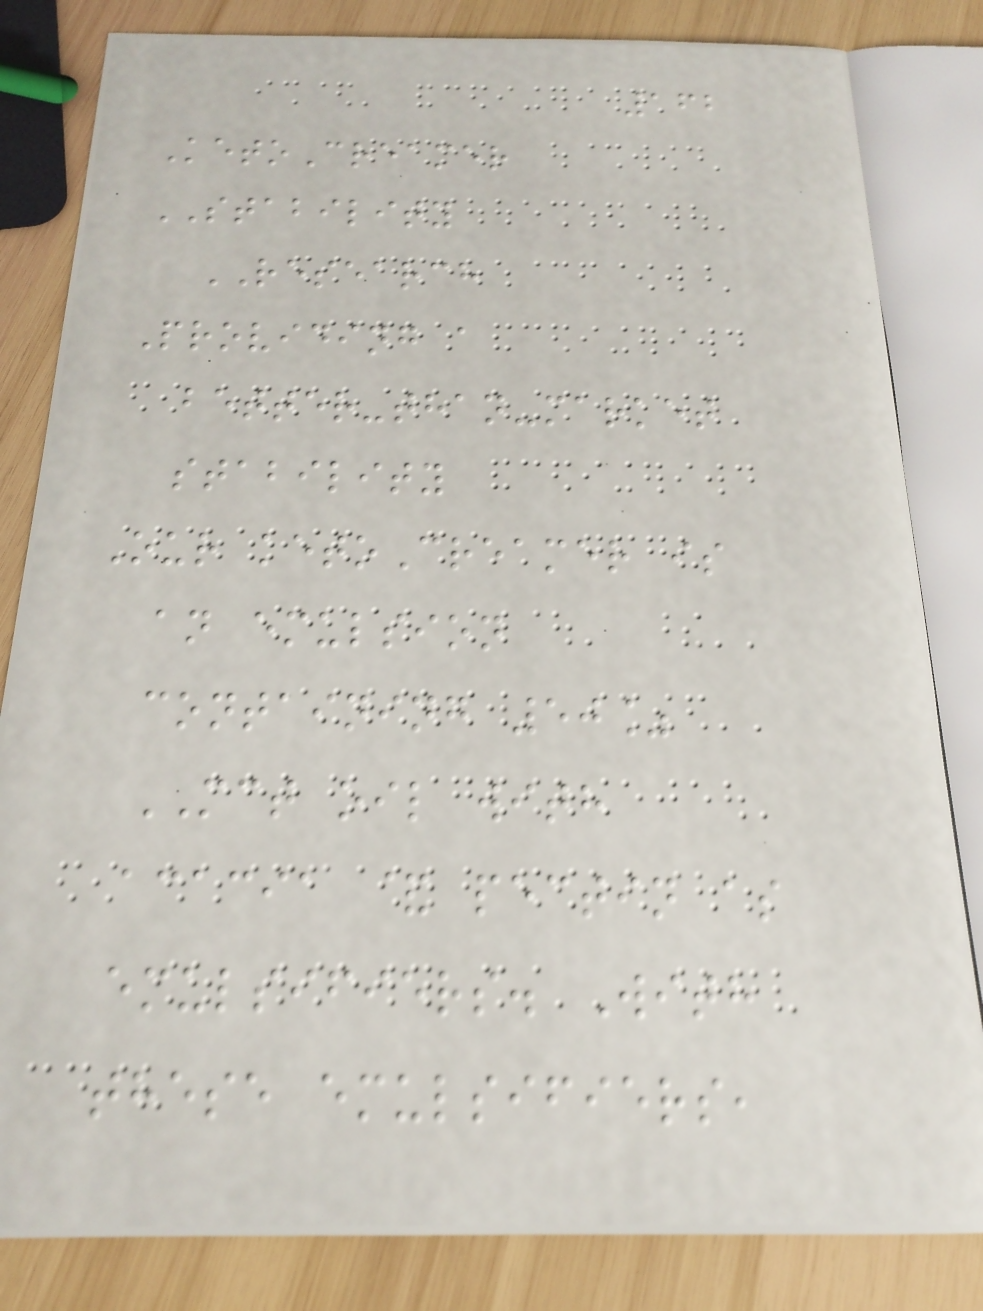162
KetoCreamer
STABILITY
RESEARCH
Providing a
better-than-market
stability
Our ketoCreamer is
an emulsion
containing 50%
MCT oil with
acacia & pectin as
emulsifiers. With
these emulsifiers,
